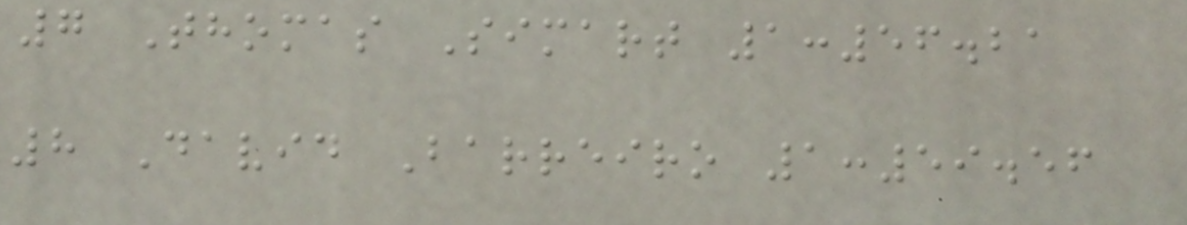7 Thomas Simart 1:56.21
8 David Barreiro 1:59.56
